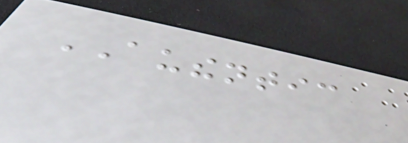AUTHENTIC
